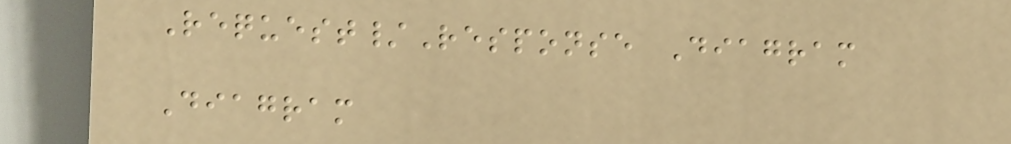Request/Response Diagram
Diagram
